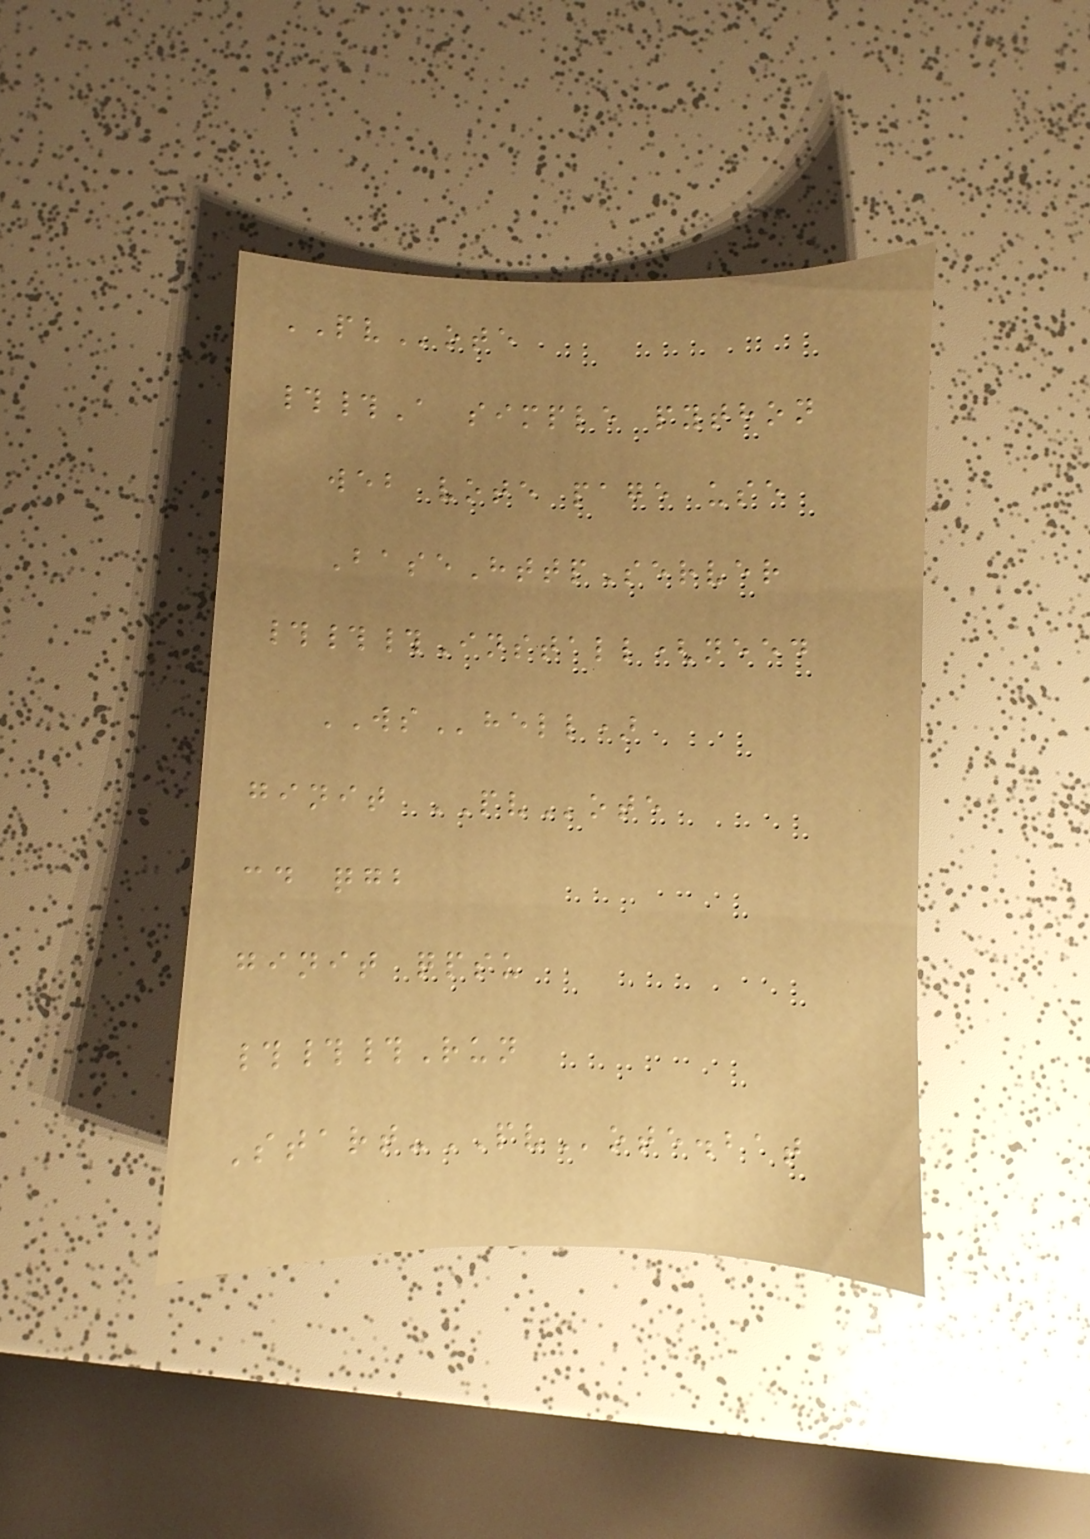PVote
##A simple python
web vote page use
BaseHttpServer
###Install(need
WShell)
ginit PVote
cd qgb
ginit qpsu
###Run
Start-PVote.bat
